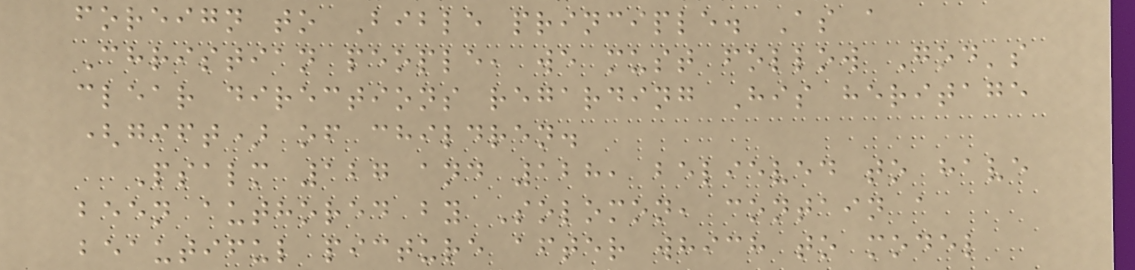foreign to Bible principle. As a
Christian people, we must follow God's
clear directions regarding His heritage
(gift) of children.
Psalm 127 and 128, believed to have
been authored by Solomon, contain a
beautiful picture after which to model
